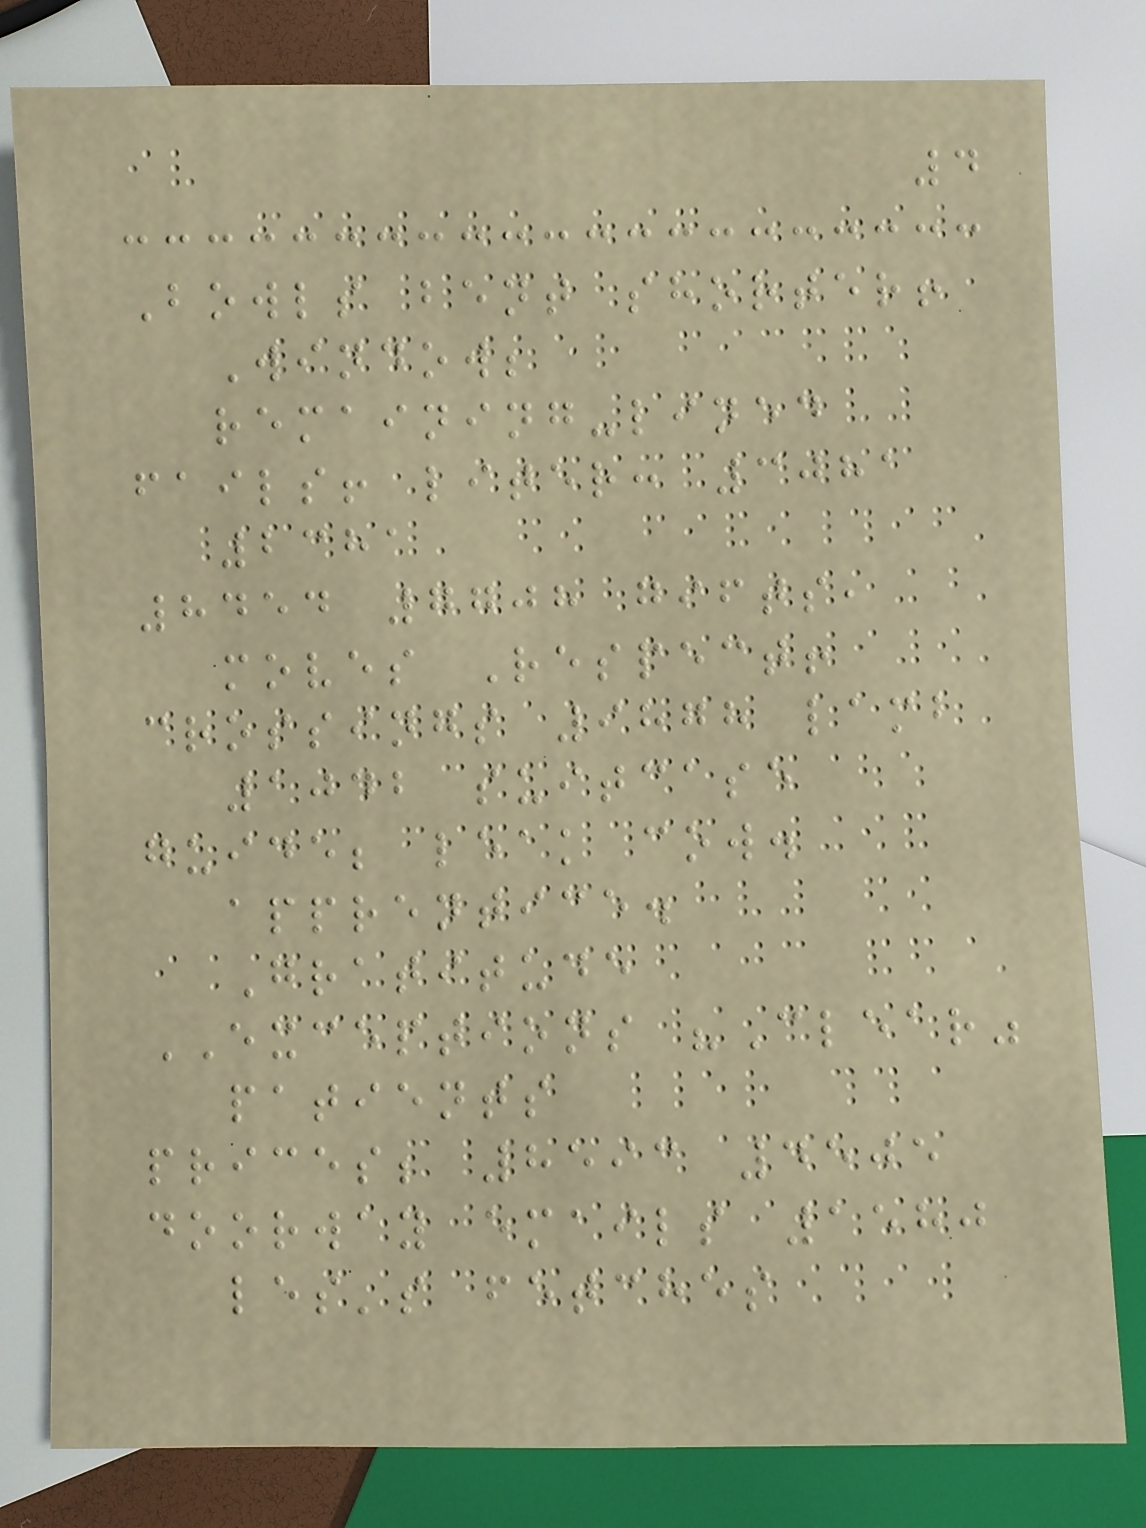4
Bowls bent shorter!
Window;
remaining-lined
fails! liter: 3081
2381
8454 7708 gifts,
moves Respect!
crossings 9878 lamb
1042 suitcase
guide; leak cow.
apprentice.
Gratitude
EXCEPTIONS "Clear"
patients
prices; 8593 4505
doorway emails 1580
les's fetches
